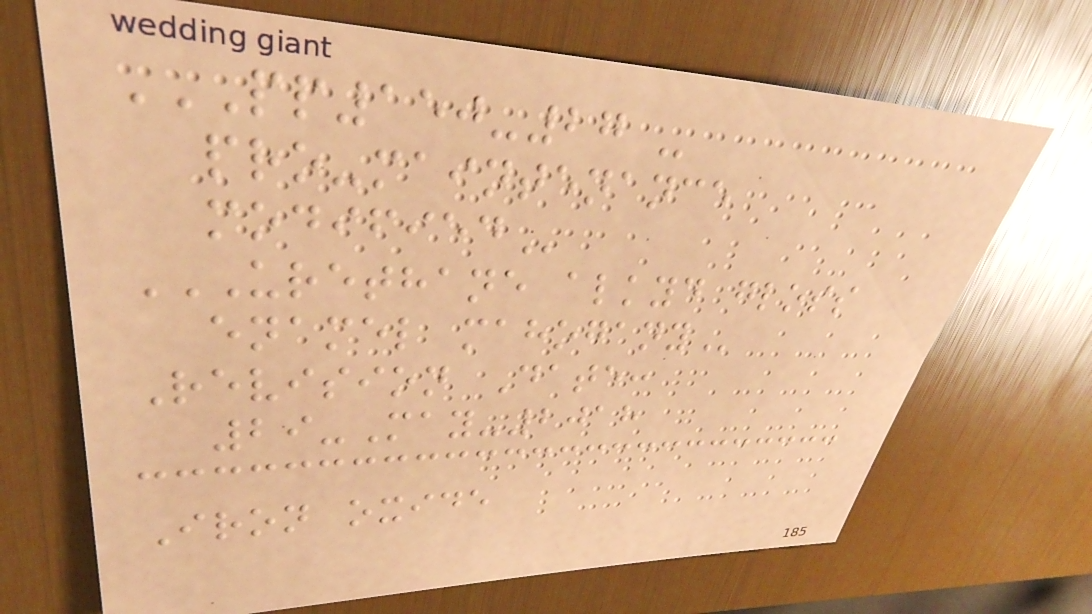PP150-27 -
PRO-MAINTENANCE
MODIFIED
URETHANE ALKYD GLOSS
ENAMEL MAHOGANY
Revision Date:
29-May-2018
Iron oxide
